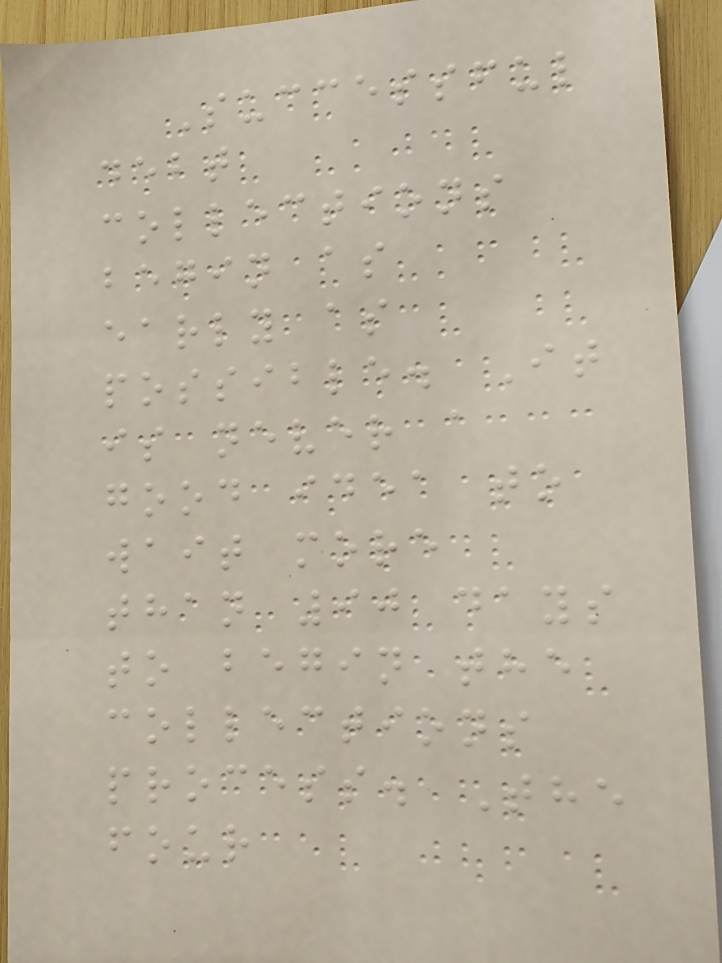Successful
debt
collections
begin as
early as
possible. It
is never a
good idea to
wait more
than 90 days
to begin the
collections
process. The
four
